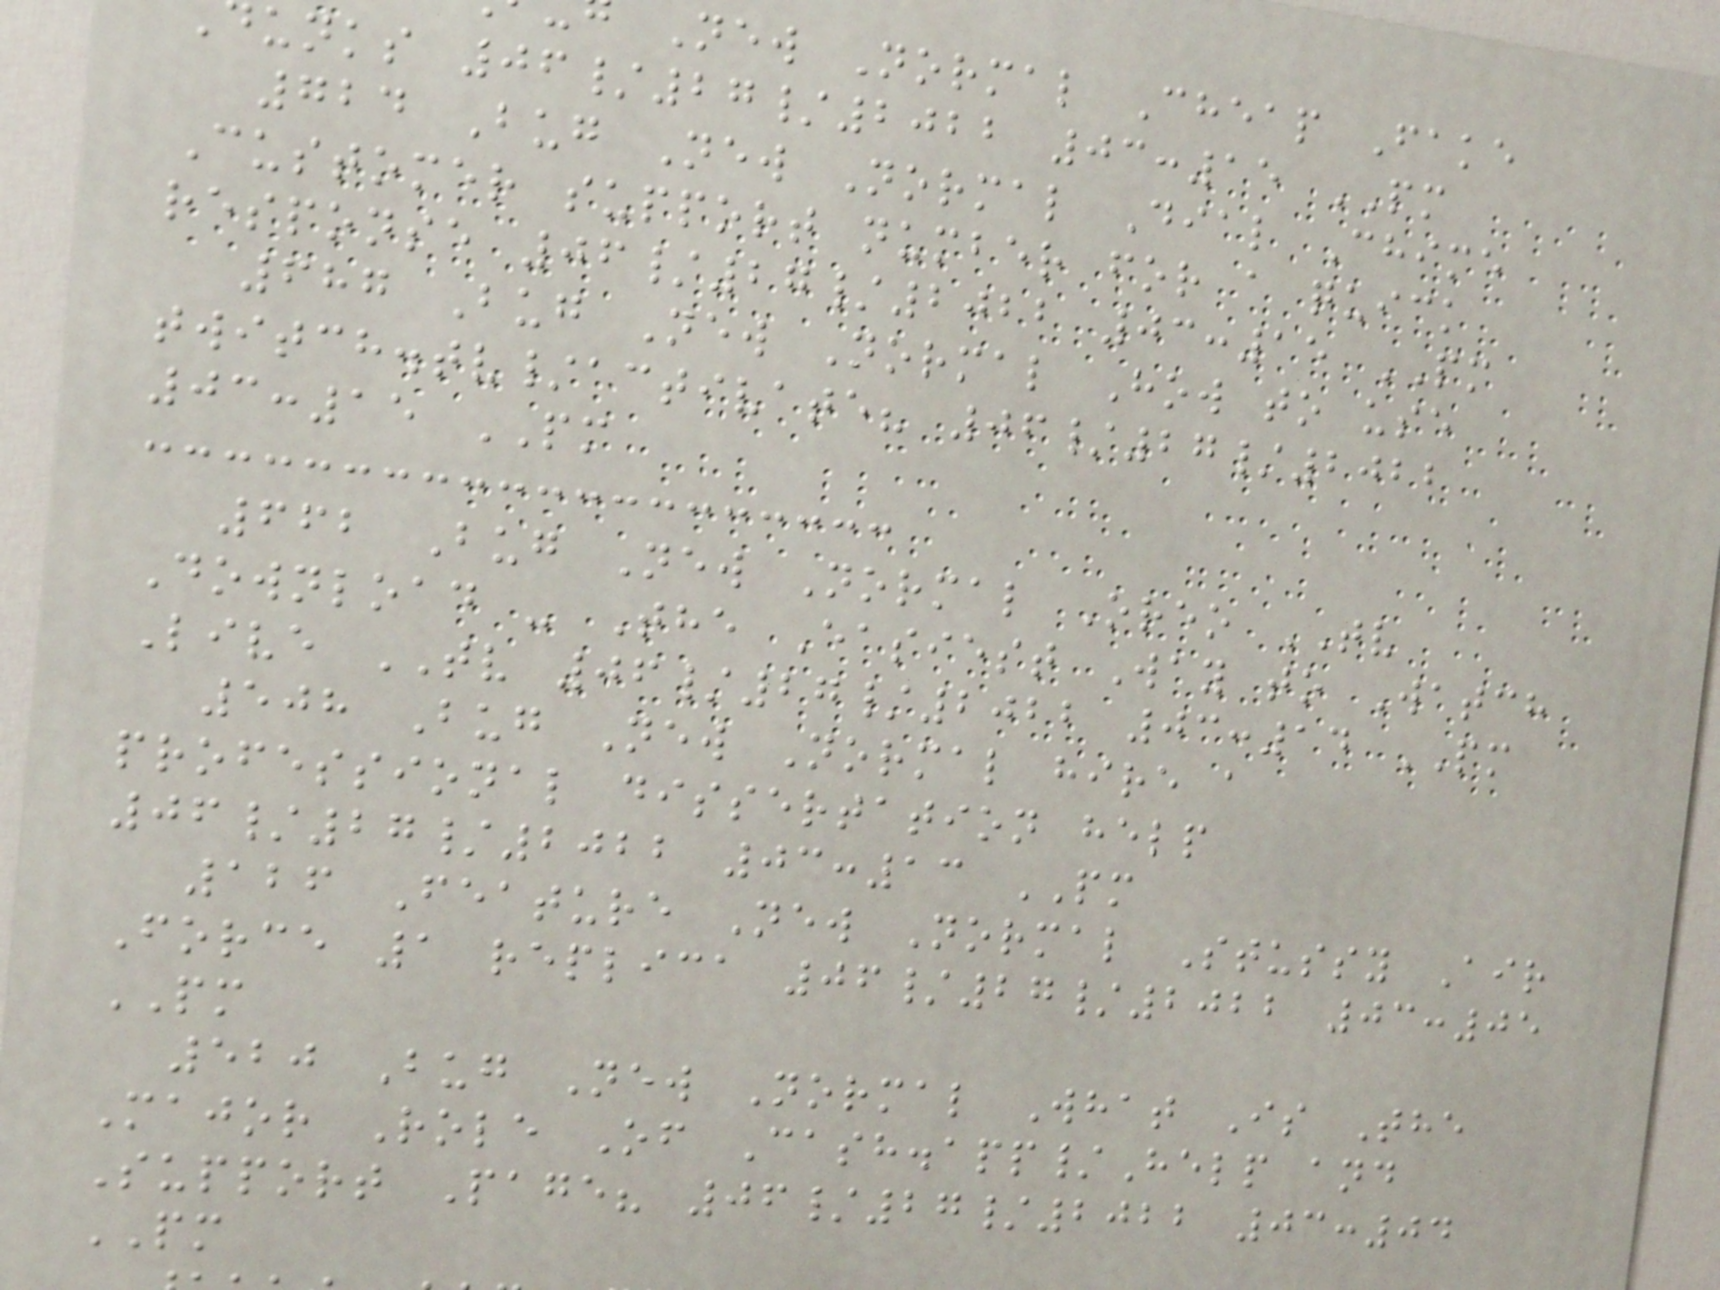New Normal Cheap Fake
unks 06/27/2022 03:15 PM
724 Bug New Normal Dial Chime
Customer support number for a quick
response 06/27/2022 03:15 PM
687 Bug New Normal How to use
twitch.tv/activate? 06/27/2022
03:15 PM
662 Bug New Normal Oreo TV
Download - The Easiest Way to Watch
Live TV 06/27/2022 03:14 PM
508 Bug New Normal hire a
professional dissertation help
06/27/2022 03:13 PM
126 Feature New Normal Stussy Air
Force 1 replica 06/27/2022 03:05
PM
520 Bug New Normal What Is The
Major Role Of Cash.app/Help and
Support Page? 06/27/2022 03:04
PM
